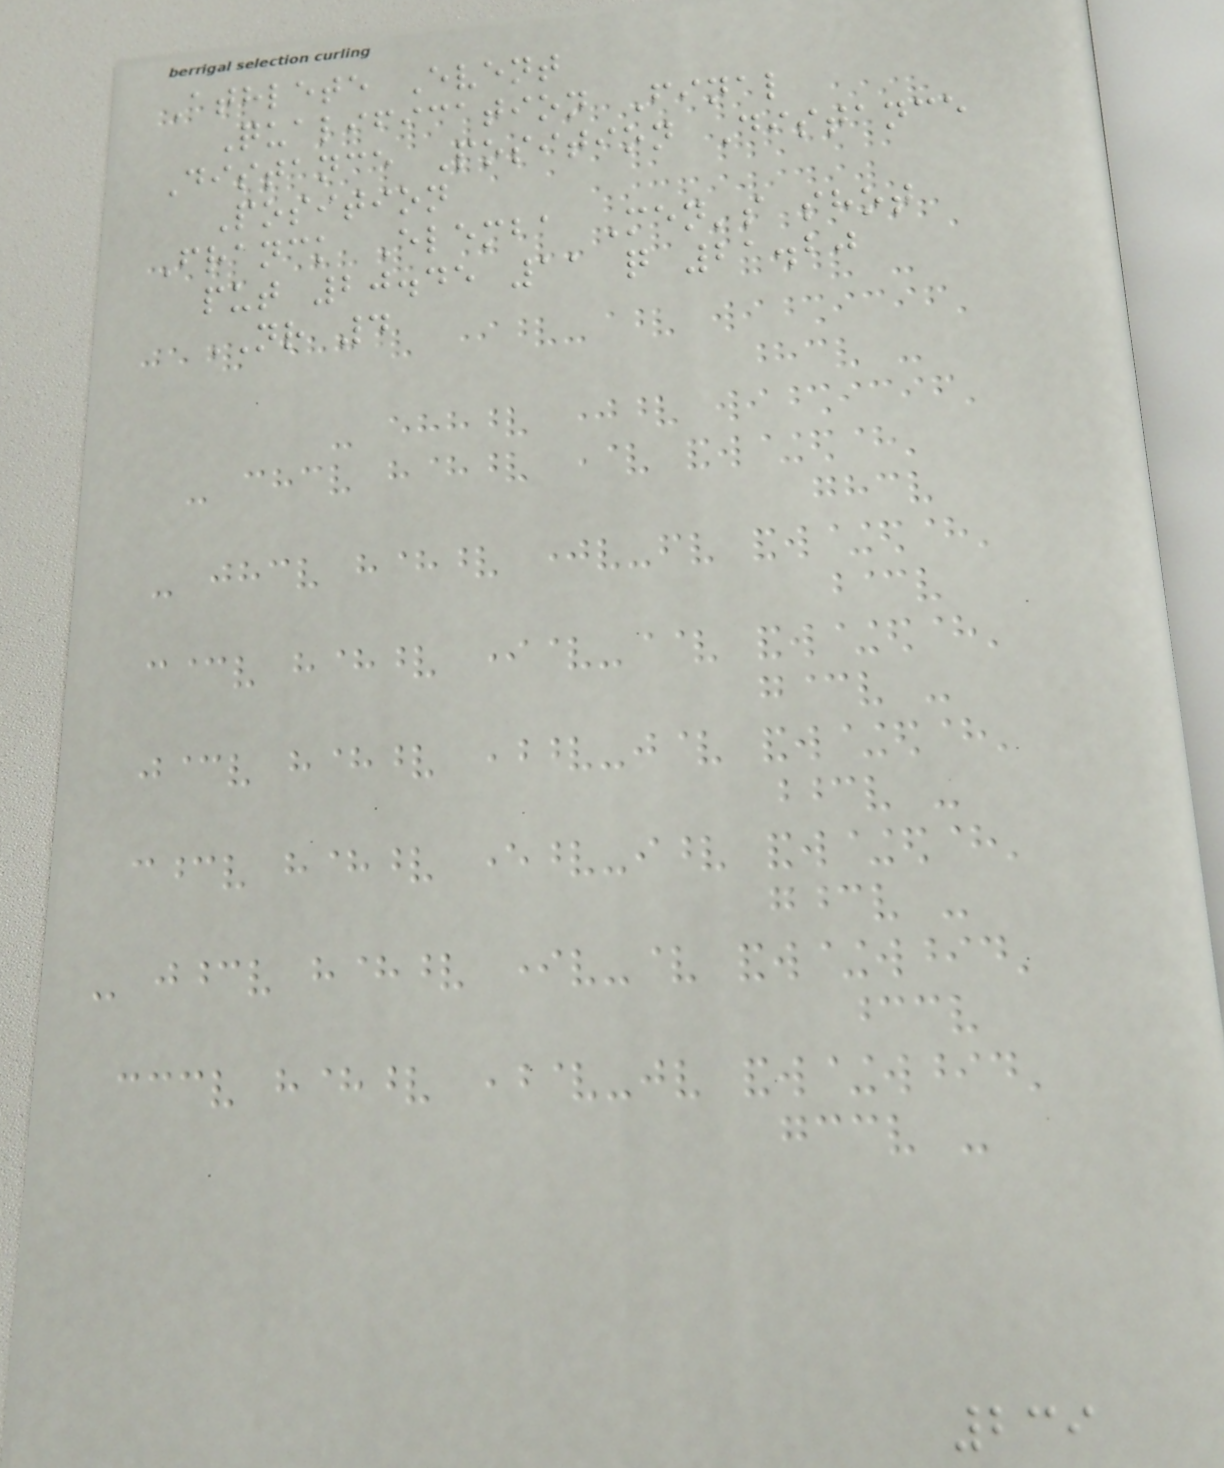Athlete Event
Qualification Final
Distance Position Distance
Position
Franck Elemba Men's shot
put 20.45 11 q 21.20
NR 4
239
